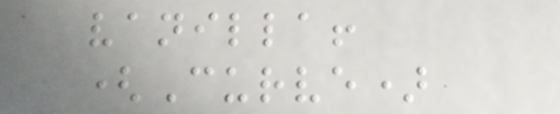vanilla!
(Curve)
